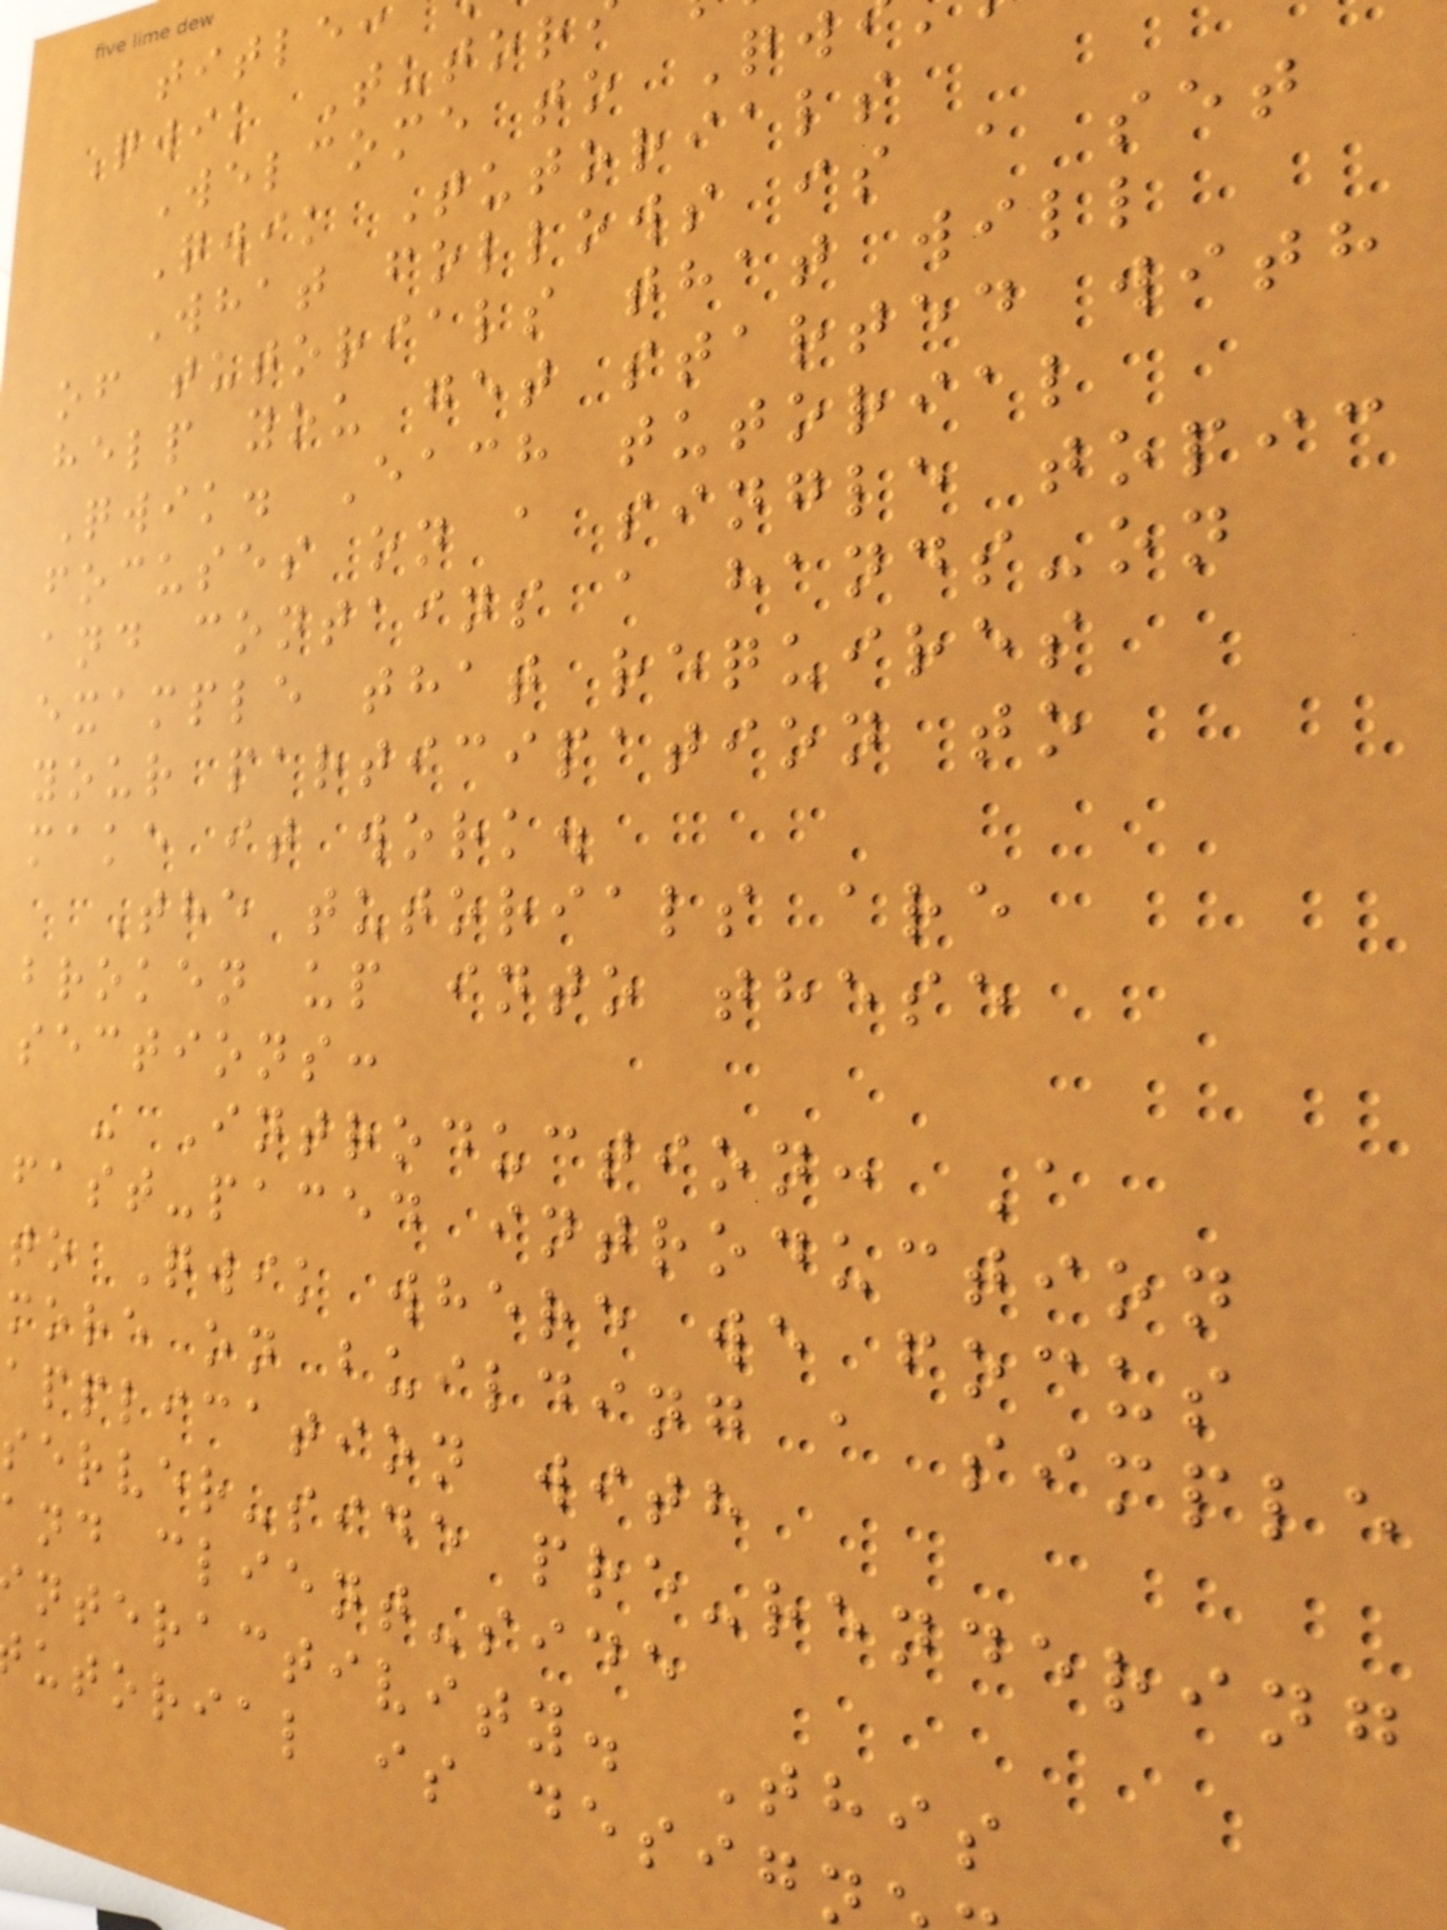title
Qwik Tutor
Welcome to Qw
Qwik Tutorials
What follows is a set
of tutorials that will
help you get started with
Qwik. Each tutorial
focuses on a single topic
and contains a hands-on
example that requires
your participation to
make it work.
The tutorials are
broken up into these
sections:
- Introduction: A
fast-paced introduction
to Qwik where we focus
more on building a simple
application with
server-side pre-rendering
and client-side
nteractivity. This
utorial is desig
